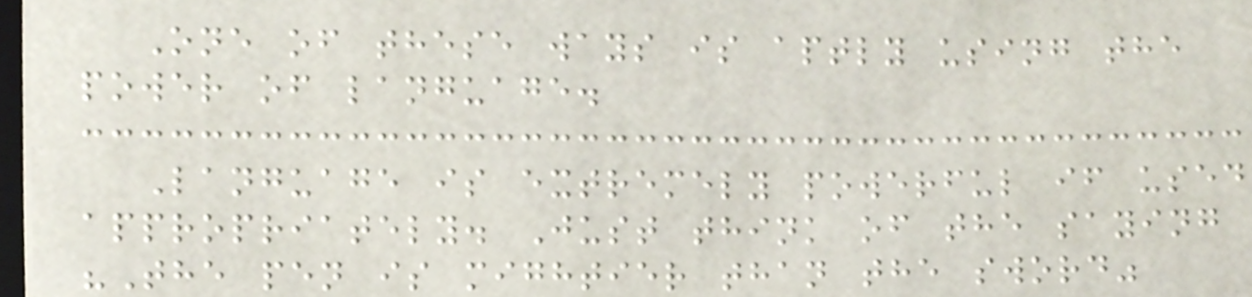One of these ways is aptly using the
power of language.
Language is extremely powerful if used
appropriately. Just think of the saying
"The pen is mightier than the sword"
